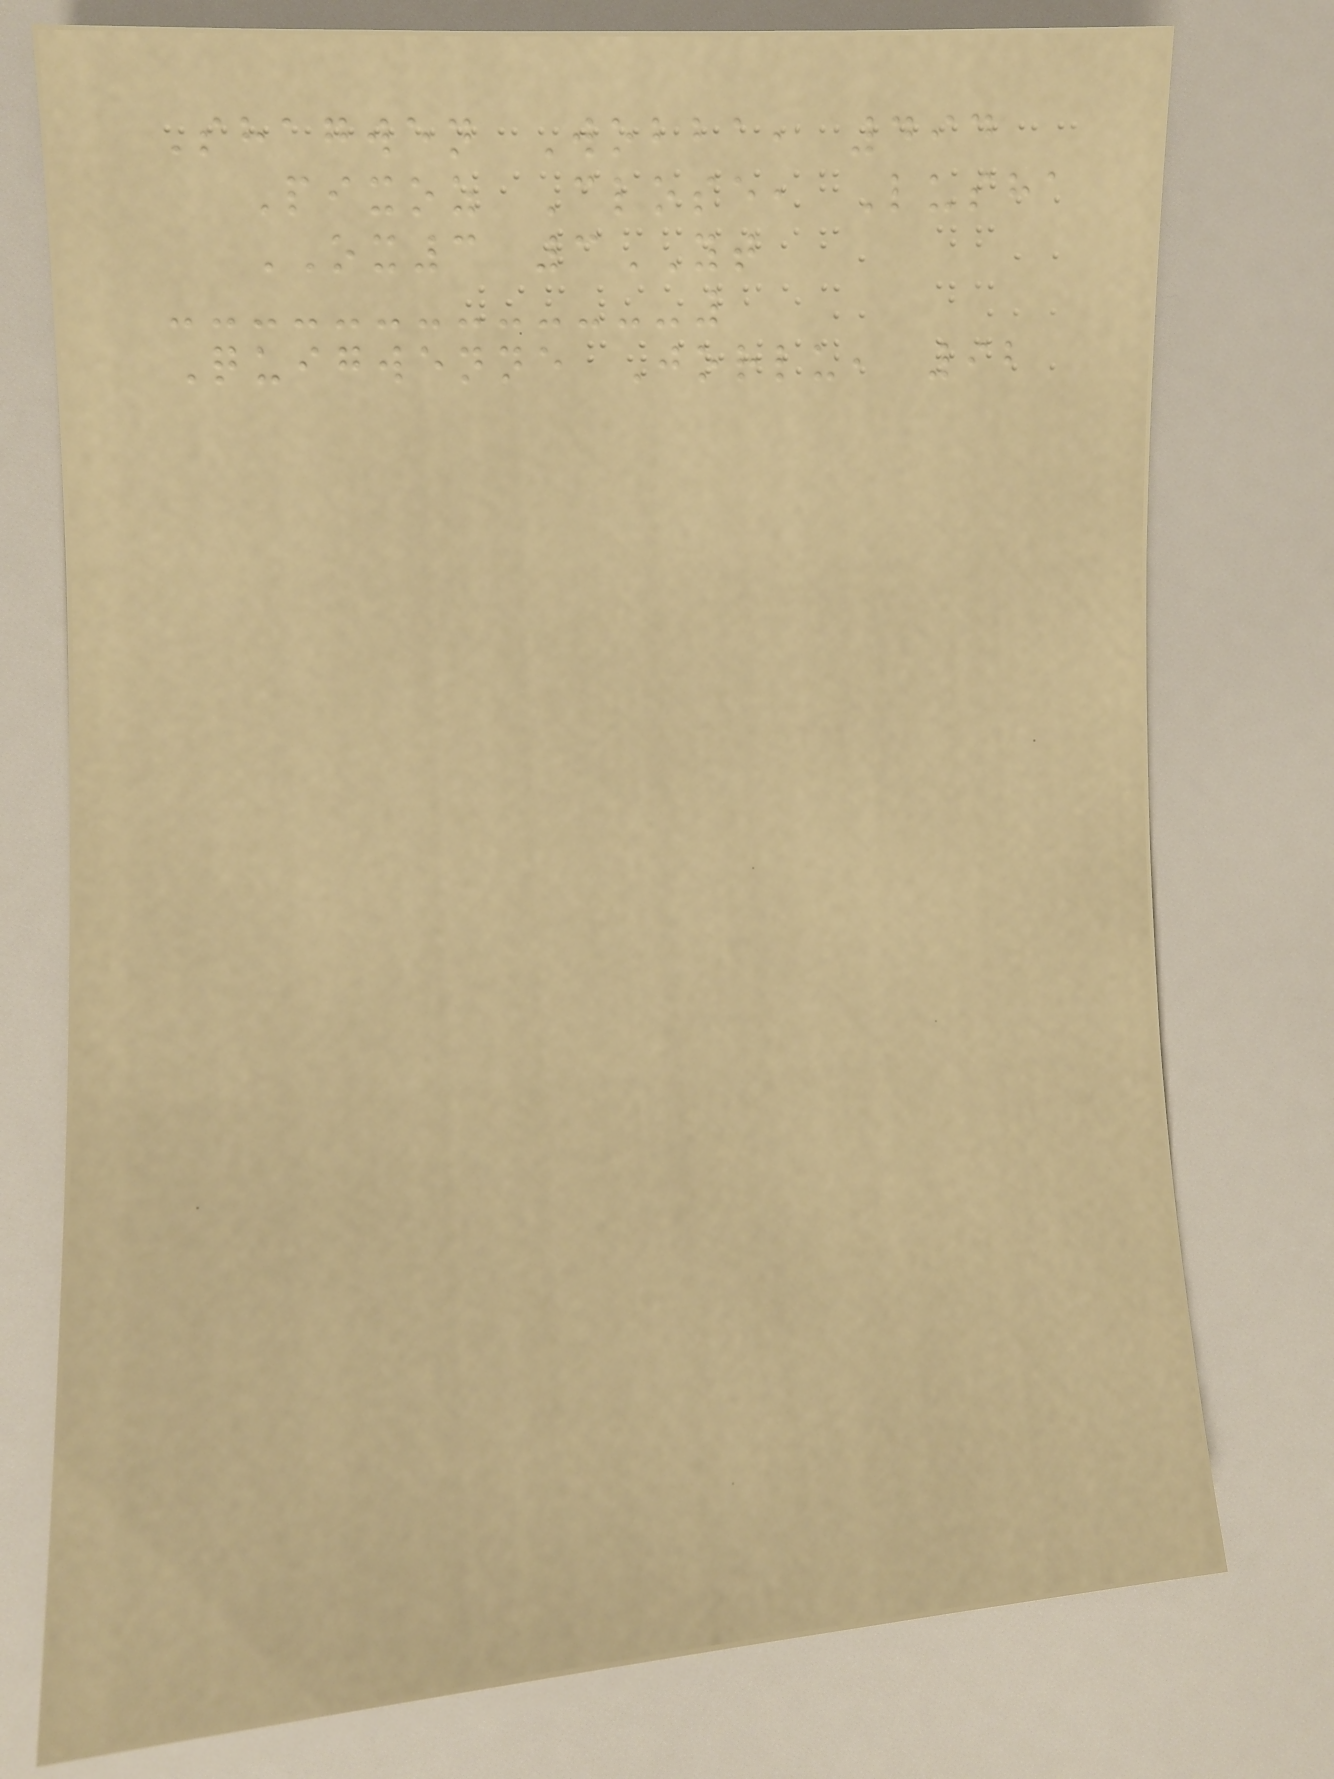Shagwen Wobba, 494
Pixoz Close, Lusha
OX3 3YT
Quigwenne Jorlu, 92
